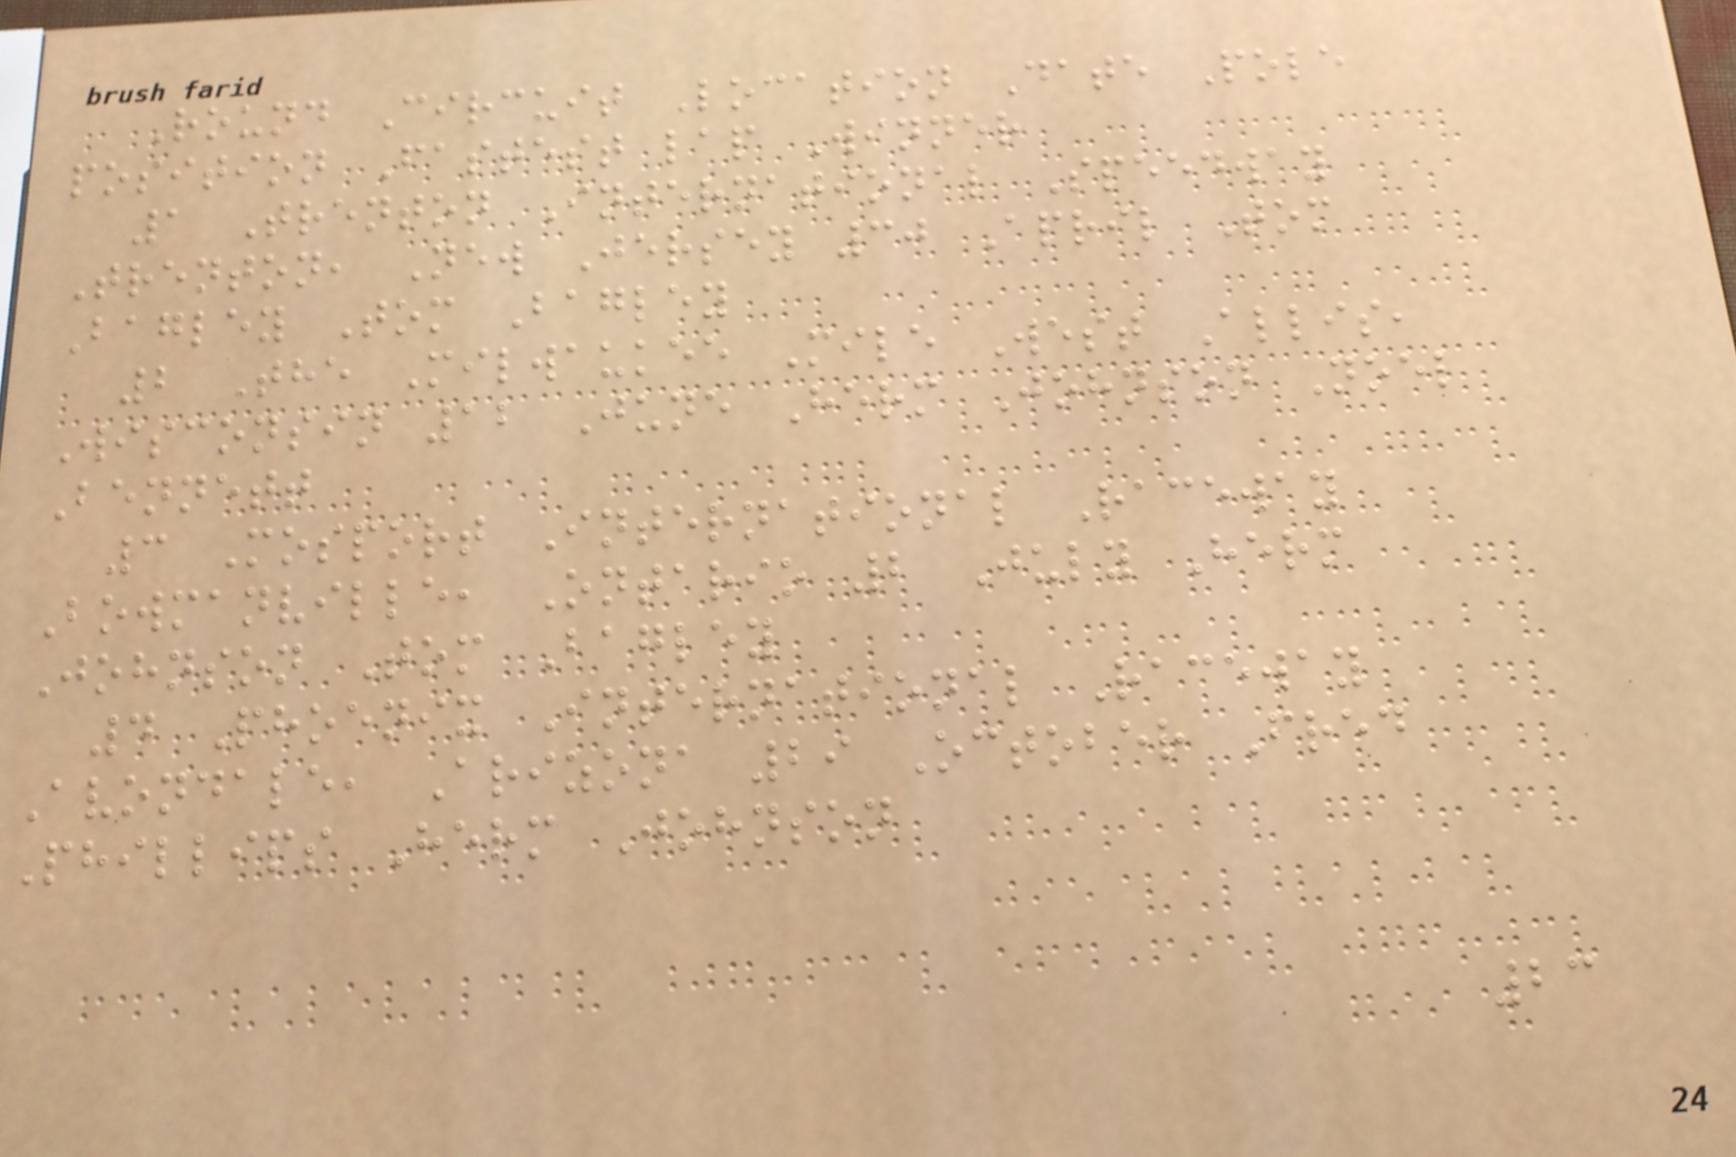Round Circuit Location Date Pole
position Fastest lap Winner
1 Trenton International Speedway
Trenton, New Jersey 30 April Tom
Bagley Tom Bagley
2 The Milwaukee Mile West Allis,
Wisconsin 12 June Herm Johnson Noel
Bennett
3 Mosport International Raceway
Bowmanville, Ontario 2 July Herm
Johnson Tom Bagley
4 Phoenix International Raceway
Avondale, Arizona 29 October Fred
Phillips Herm Johnson
23
